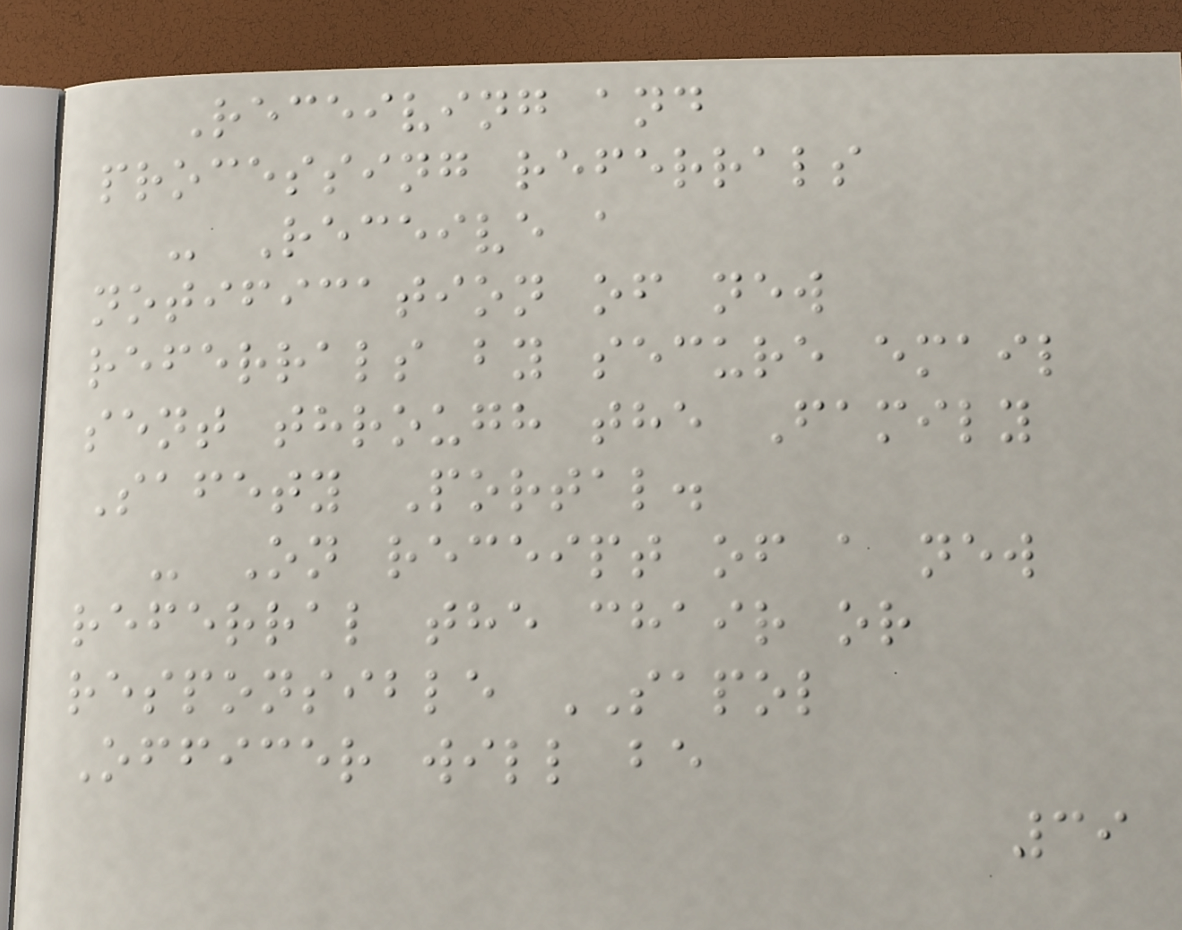Receiving and
processing referrals
- Receive a
notification of new
referrals by secure email
sent through the Family
Safety Portal.
- On receipt of a new
referral the chair or
responsible SAPOL
Officer will be
39
